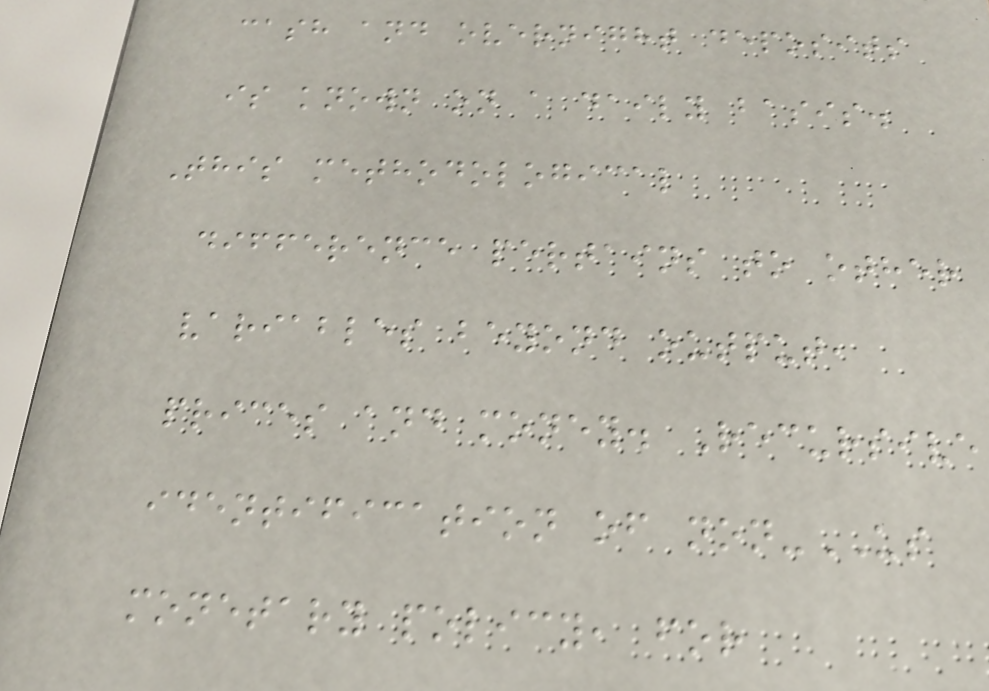cash and overnight deposits
is known on a daily basis.
This methodological
difference pertains to other
variables beyond output,
prices and money. Recursive
identification of non-US
monetary policy, for
